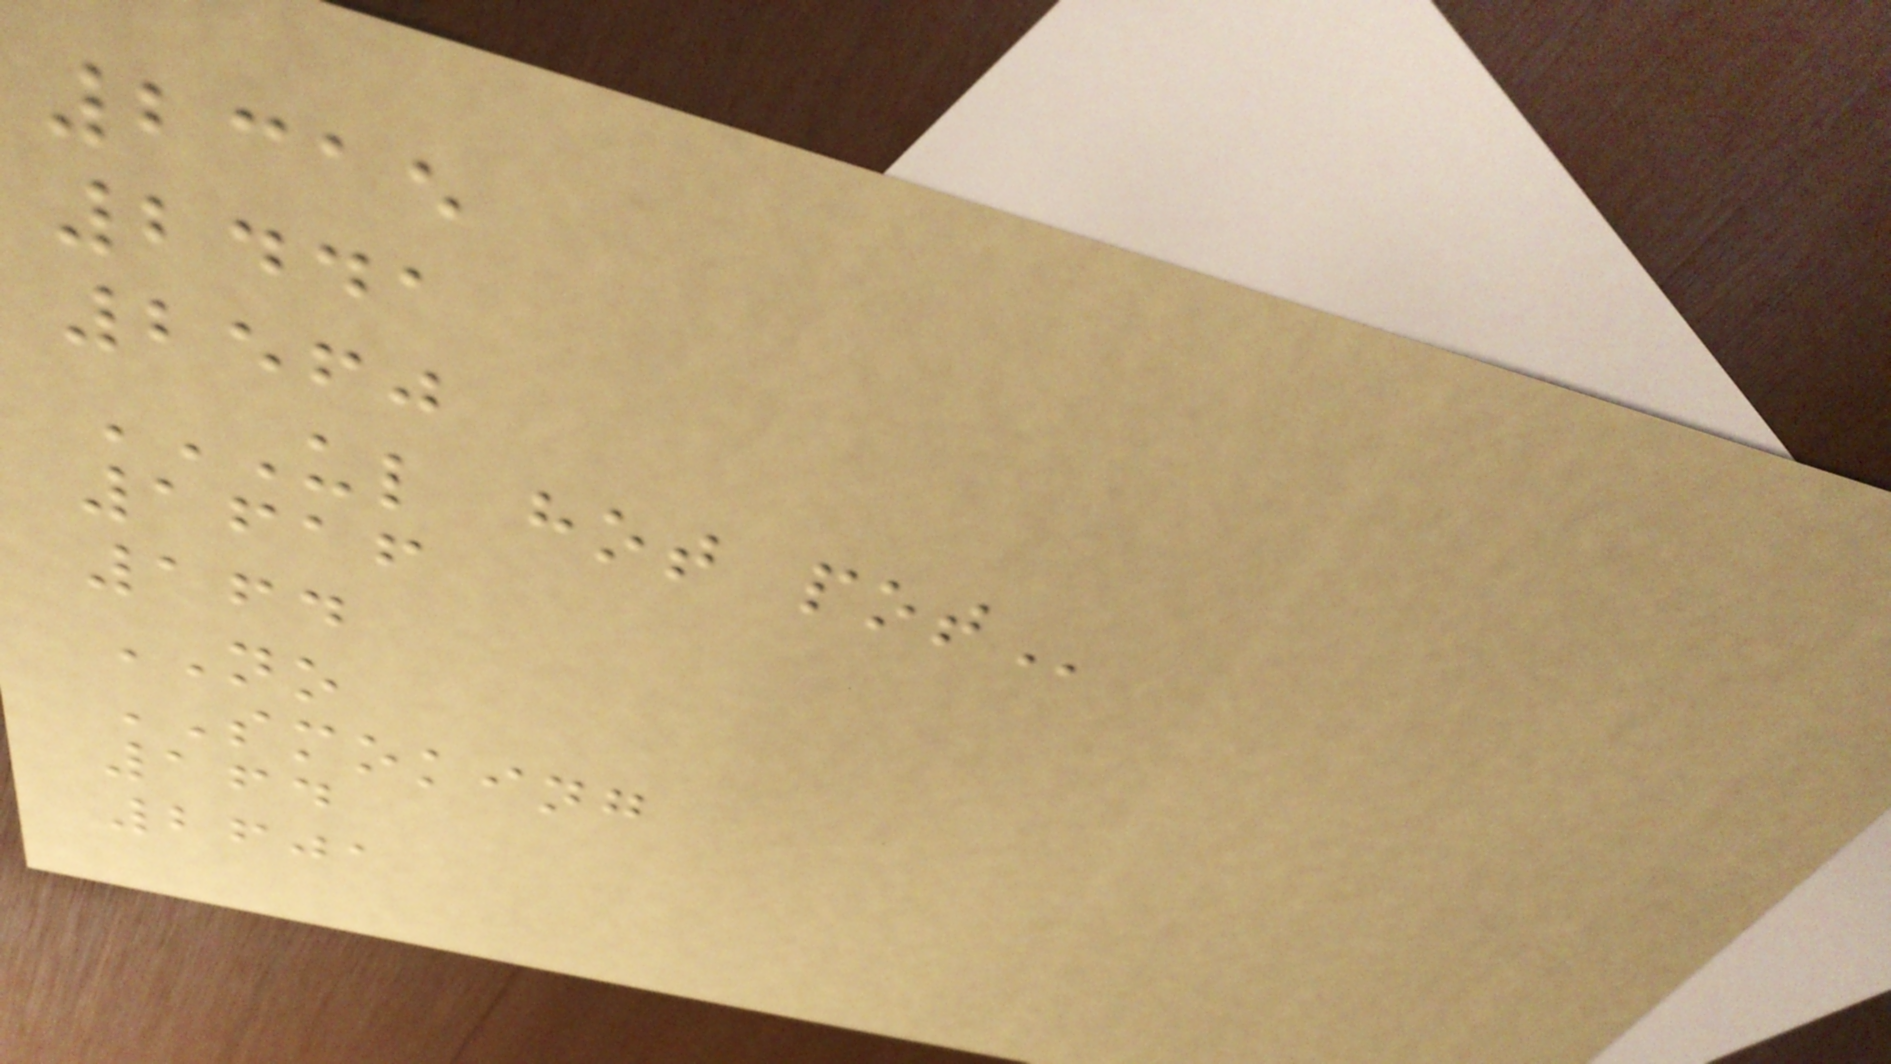2315
2441
2560
UL HOT POT
1616
164
NO
SMOKING
164
2601
